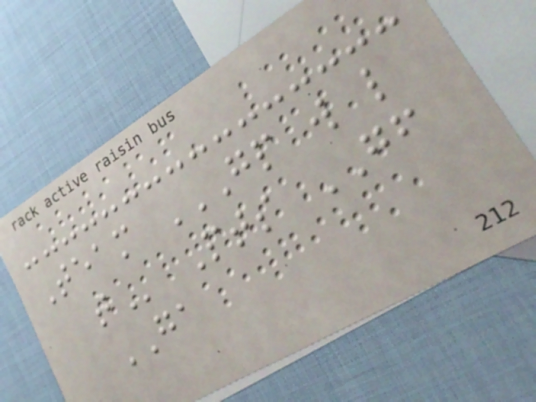Team GP W L
T Pts GF
GA
